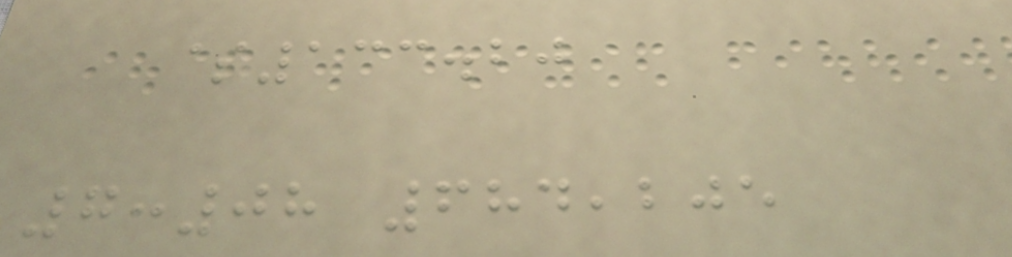$133.20
7:08 684,205
